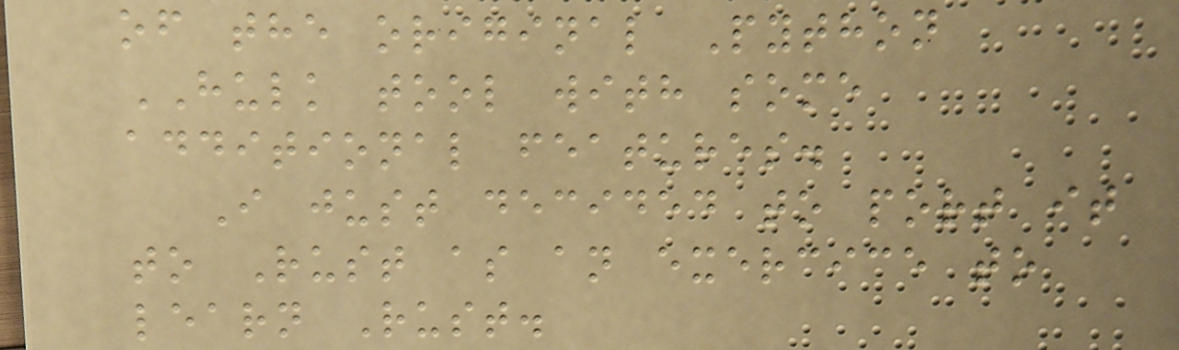of the original Python
HULK tool with some
additional features.
I just decided to port it
to Rust as an exercice to
learn Rust.
